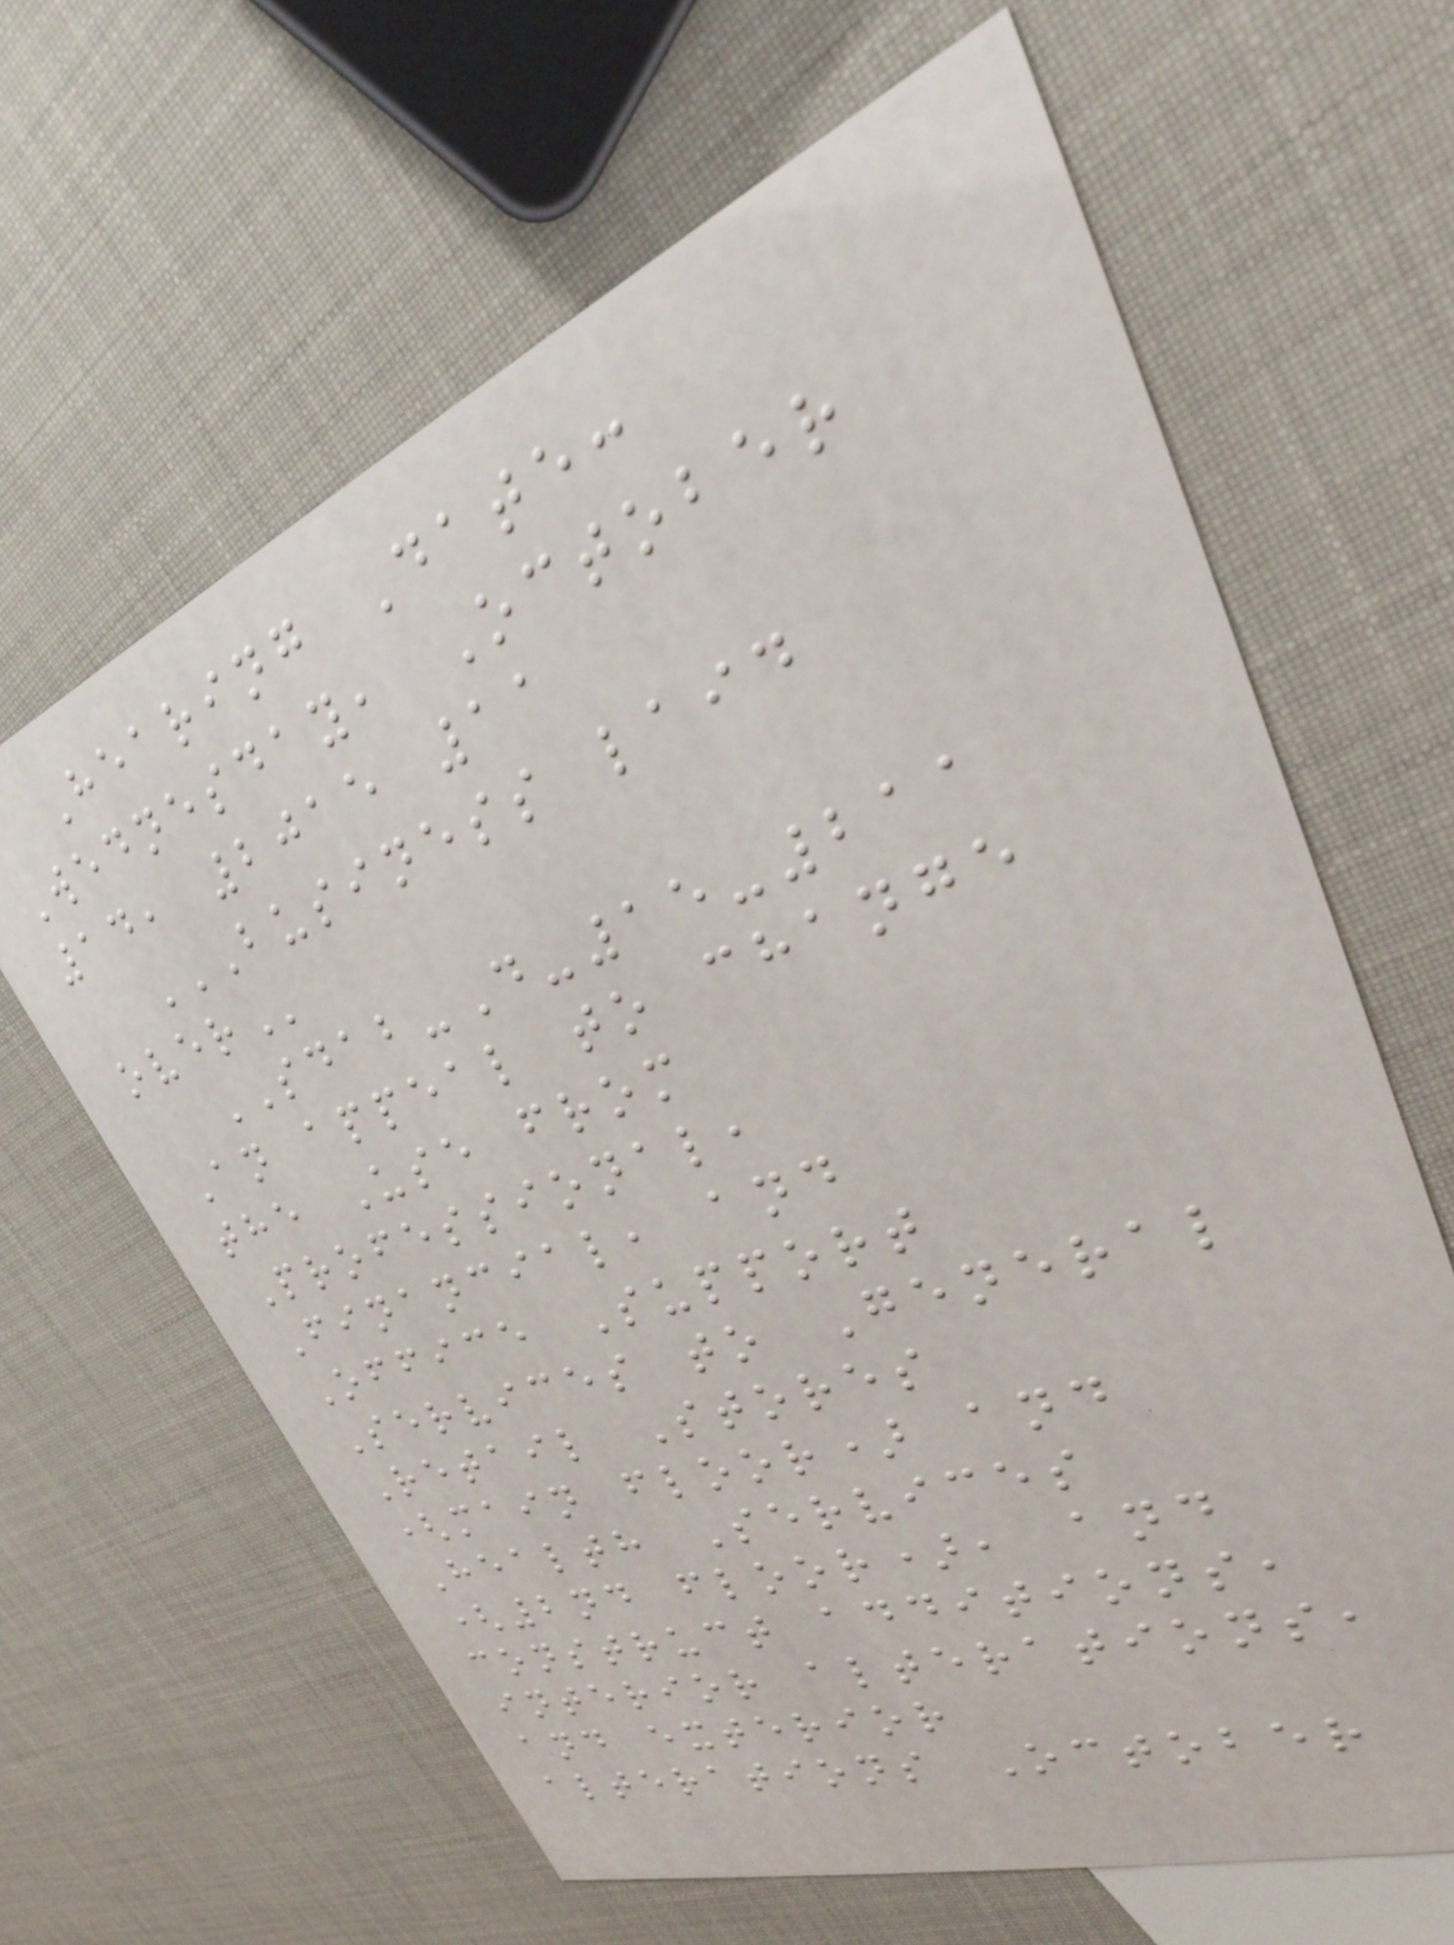Hearing Date:
Wednesday, October
14, 2015 11
BUSINESS LAID
OVER
SDAB-D-15-211
An appeal to change
the Use from
Professional,
Financial, and
Office Support
Services to General
Retail Stores
(main floor) and
Health Services
(2nd floor), and
construct additions,
interior alterations,
and exterior
alterations October
